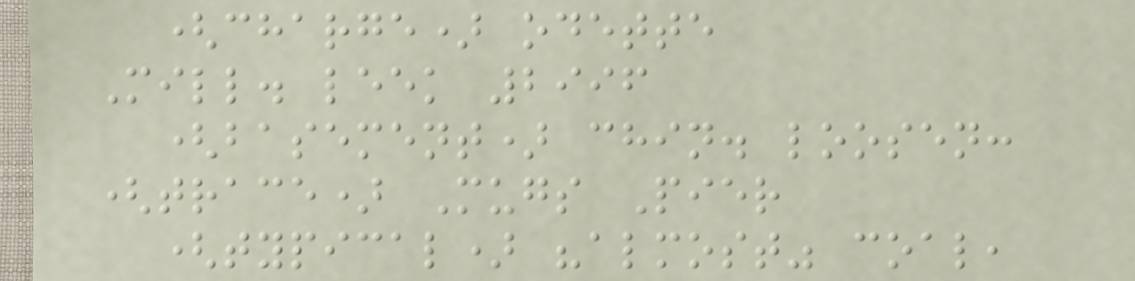(charge) odette
Mill. leek 2996
(basement) chin. loosen:
(trace) Mugs Pier
(typical) "almost" coal,
